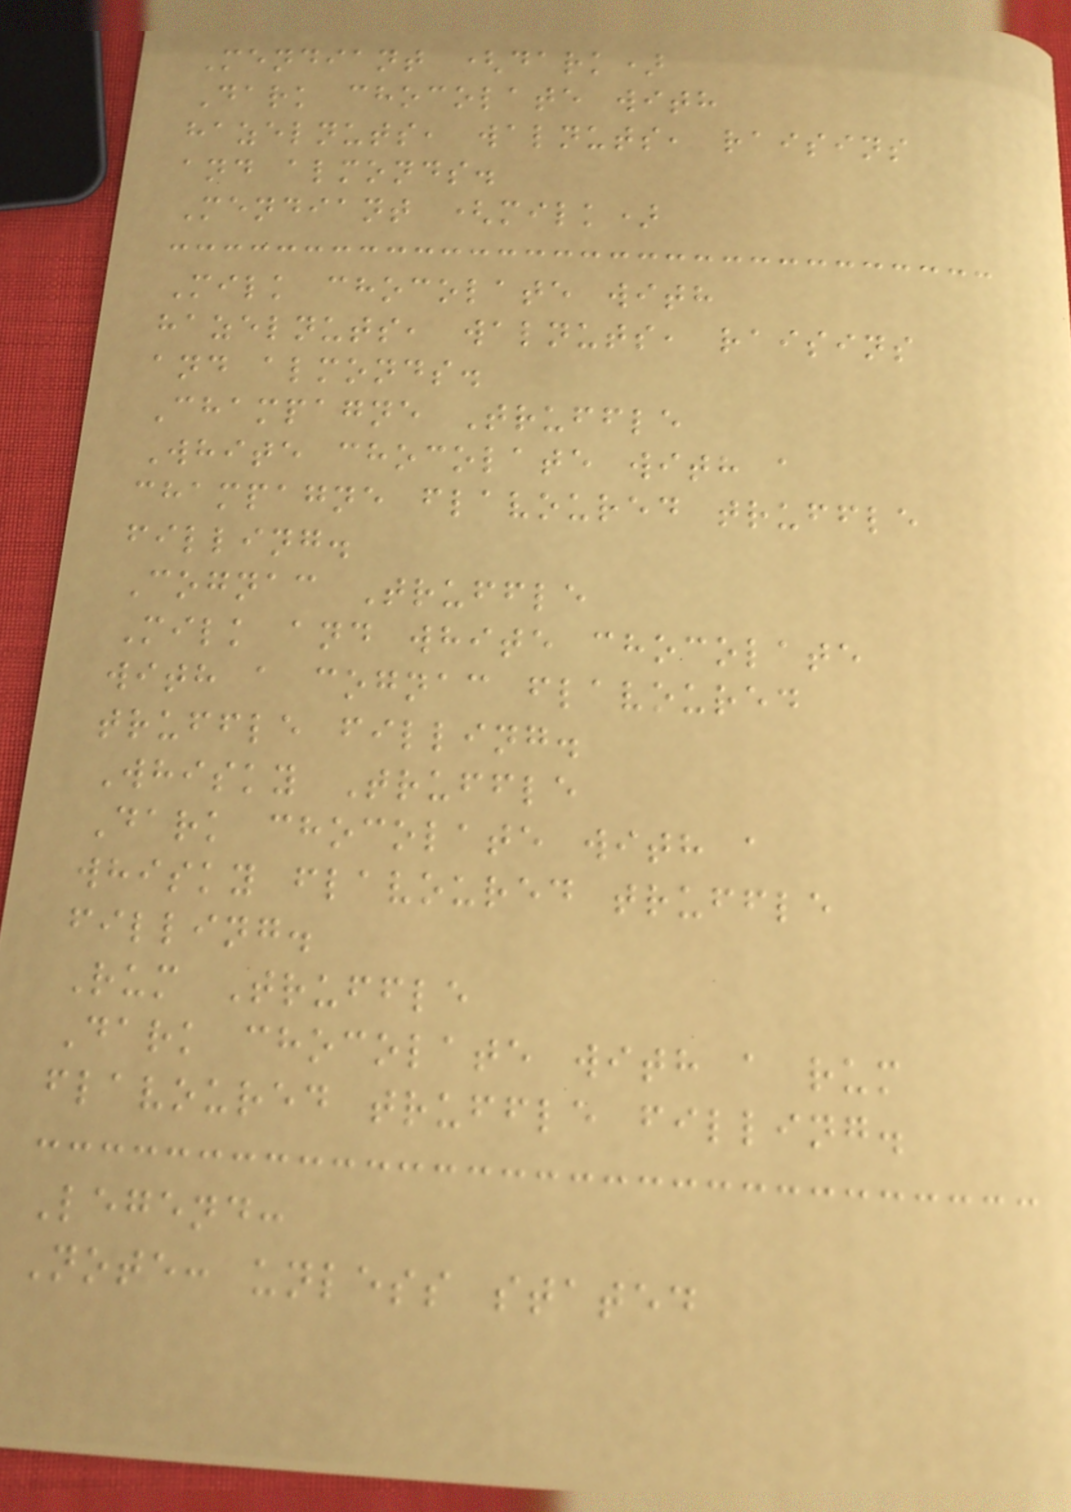Mendiant (dark)
Dark chocolate with
hazelnuts, walnuts, raisins
and almonds.
Mendiant (milk)
Milk chocolate with
hazelnuts, walnuts, raisins
and almonds.
Champagne Truffle
White chocolate with a
champagne flavoured truffle
filling.
Cognac Truffle
Milk and white chocolate
with a cognac flavoured
truffle filling.
Whisky Truffle
Dark chocolate with a
whisky flavoured truffle
filling.
Rum Truffle
Dark chocolate with a rum
flavoured truffle filling.
Legend:
Note: unless stated
